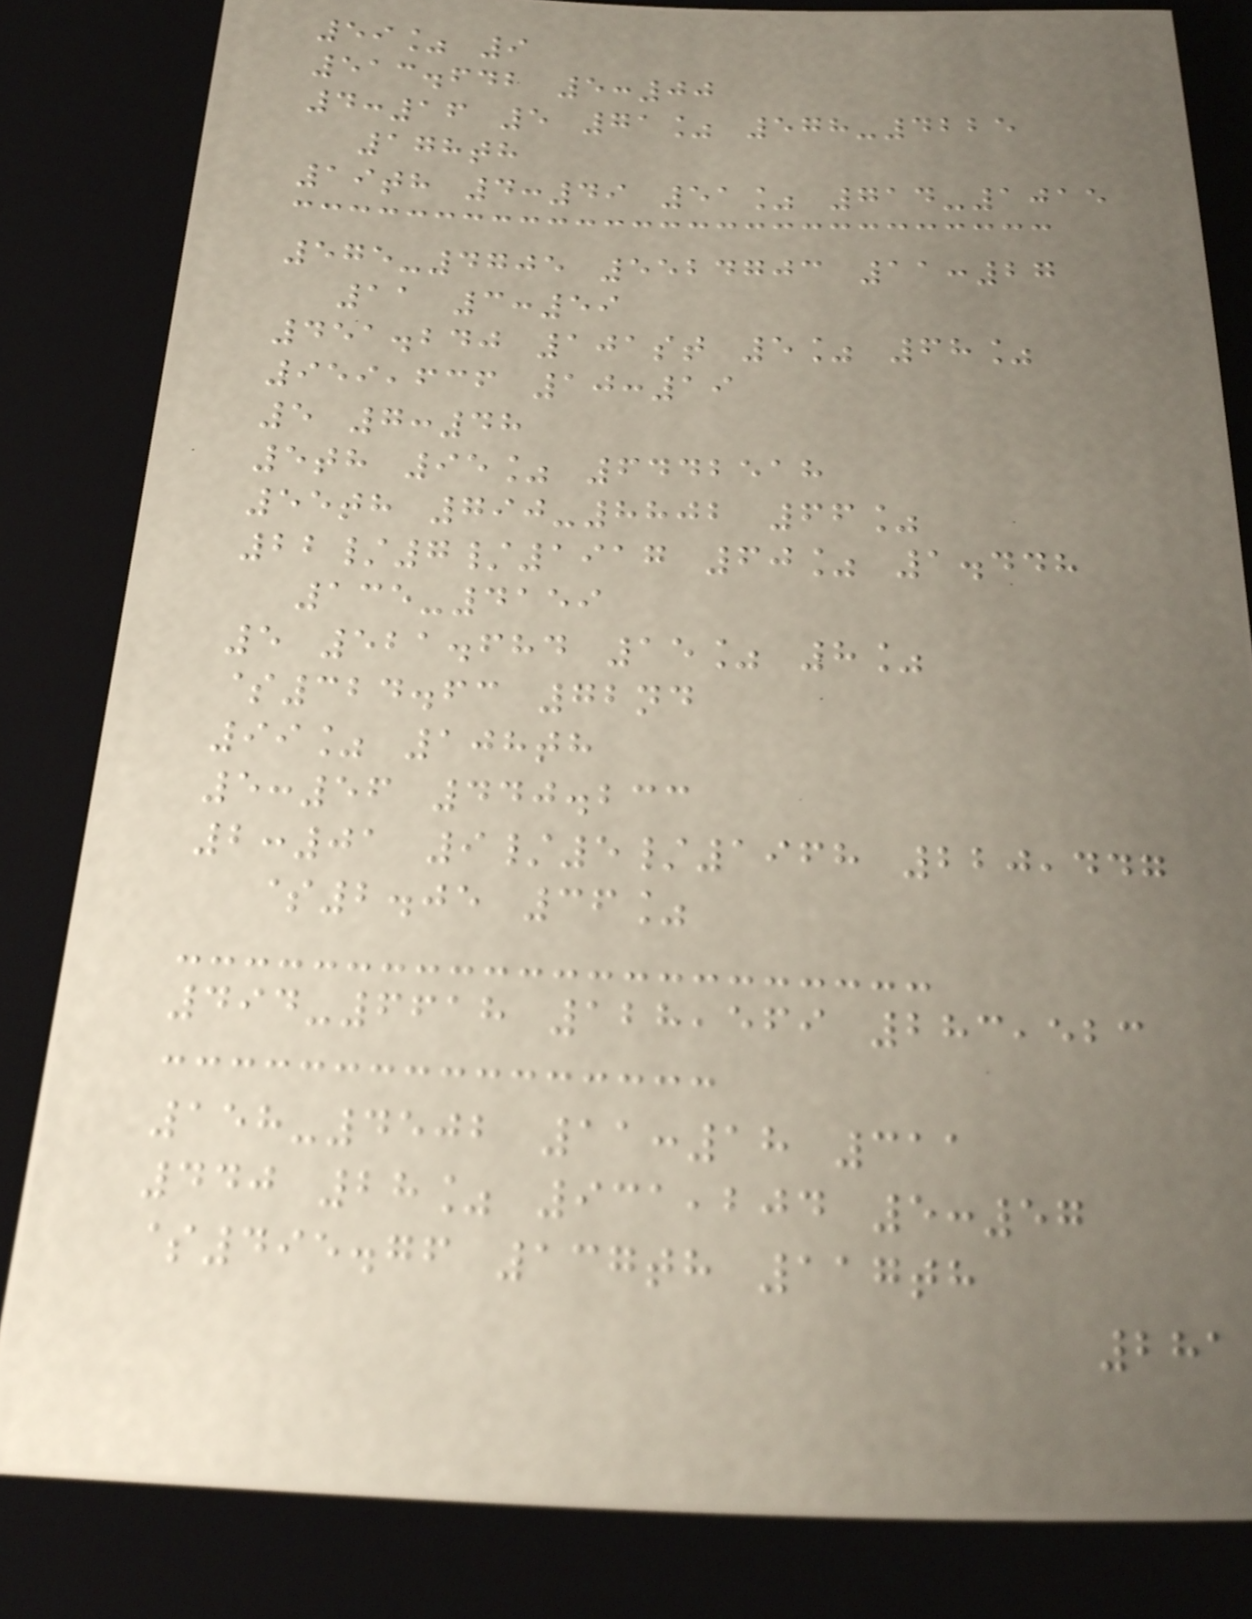59% 9
513.642 5:00
4:16 5 71% 578-4225
178th
19th 4:49 51% 714-1015
575-4705 5524703 11:27
11 3:59
451.240 101st 5% 68%
959,636 10:19
5 7:48
5th 95% 6442518
55th 790-8802 66%
22/7/1917 60% 1.448
135-4159
5 521.684 15% 8%
$324.63 72nd
99% 108th
5:56 440.233
2:01 9/5/1968 220,447
$2.05 36%
494-6618 128,569 283,523
158-4502 11:18 311
440 28% 931,204 5:57
$495.76 137th 117th
281
